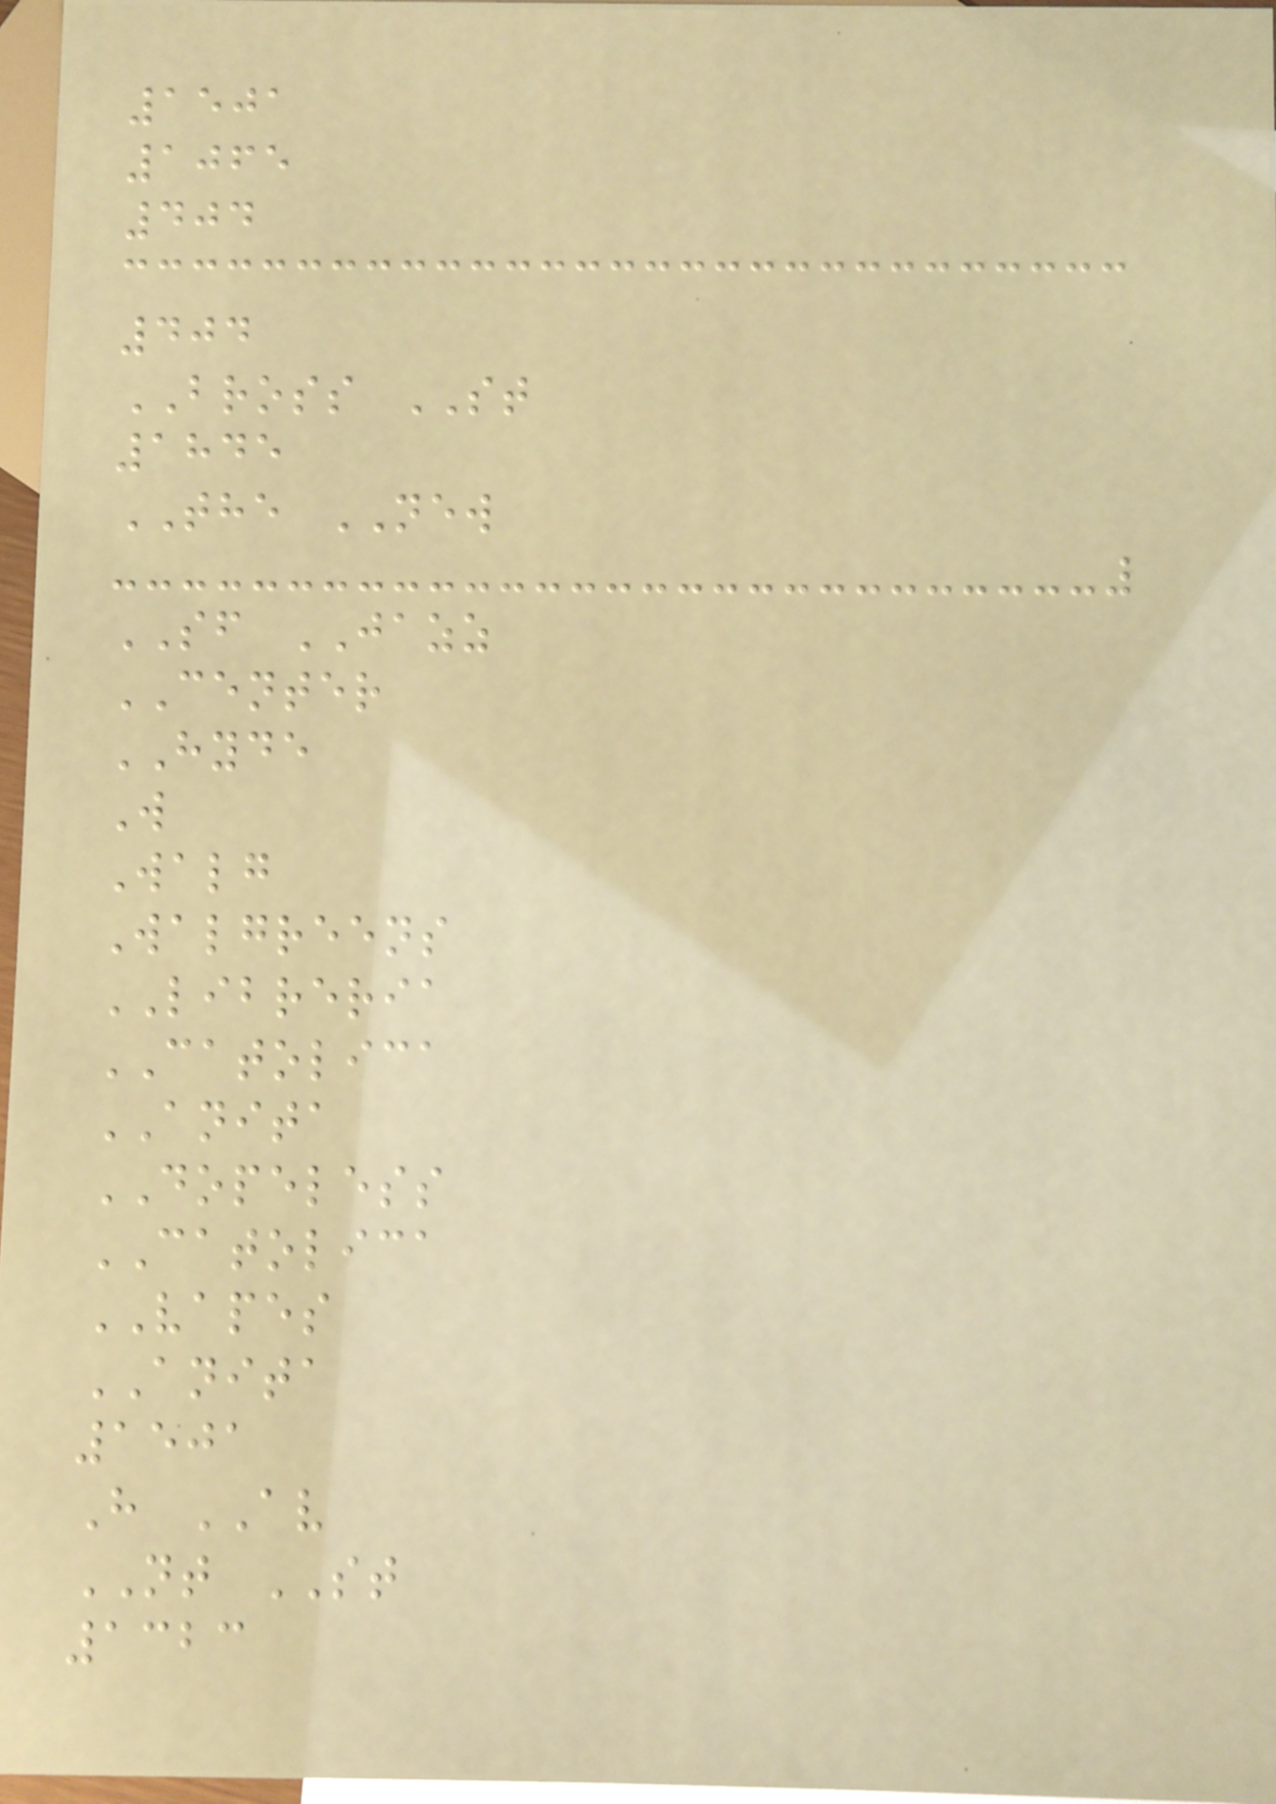1501
1065
404
404
BROSS ST
1845
THE NEW
SF JAZZ
CENTER
HYDE
W
Walg
Walgreens
LIBRERIA
CATOLICA
ANITA
DOPELESS
CATOLICA
VAPES
ANITA
1501
H AV
NT ST
1323
